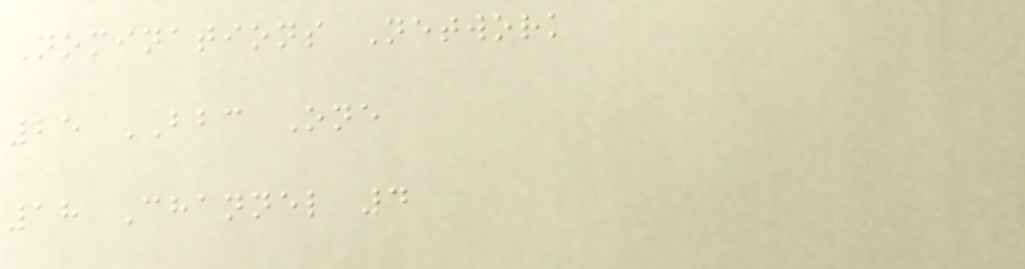Nominations Network
25 BBC One
18 Channel 4
